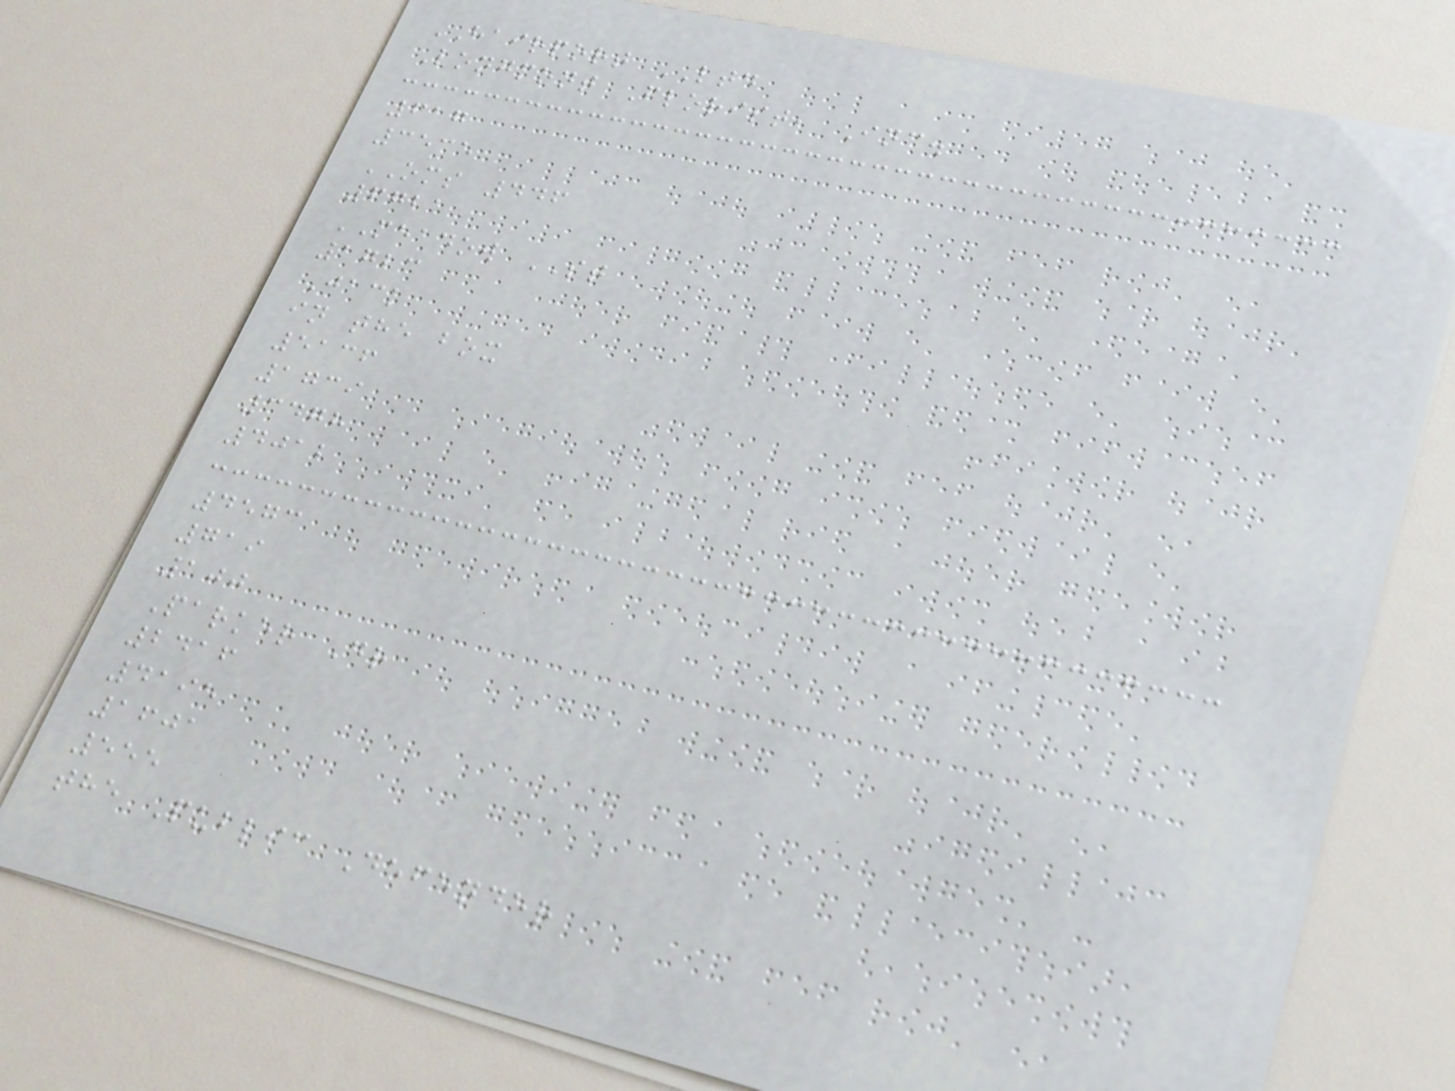HAIRPORT LTD
Longmont Florist, Inc.
617
3535
OMS 446
6721
MEADOW ST
1723
Jack
in the box
5136
1739
3478
4012
4573
719
100
Parker Dr
2416
4195
1601
555
the Public Defender
